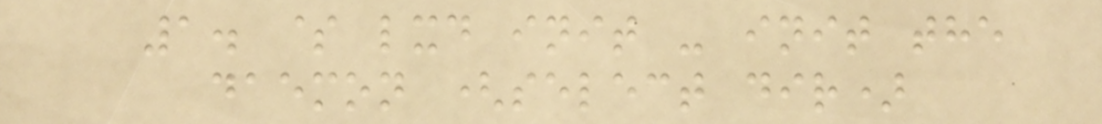1. $ lxd init - init the
daemon (select dir)
